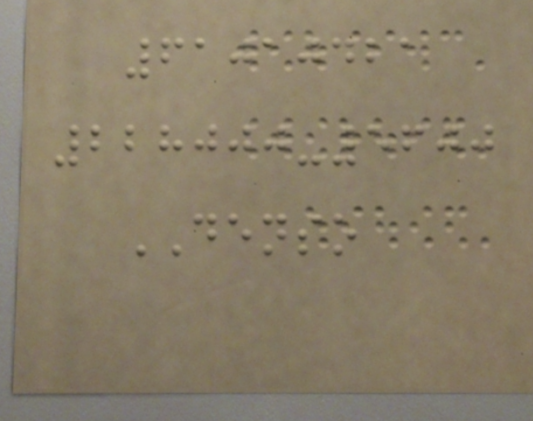61010421
228000-5600
DENSO
